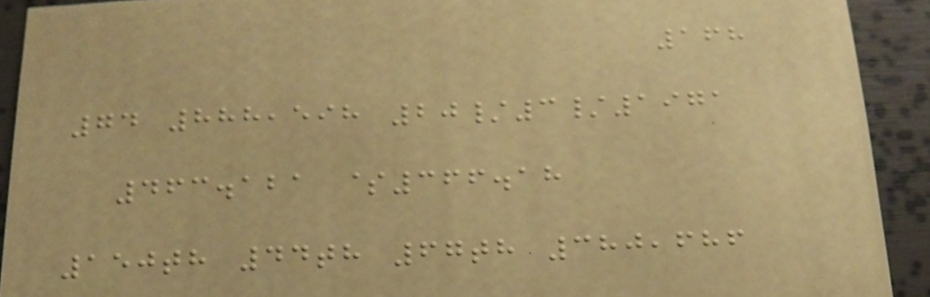168
74 888,598 20/3/1971
463.121 $366.18
150th 44th 67th 380,686
